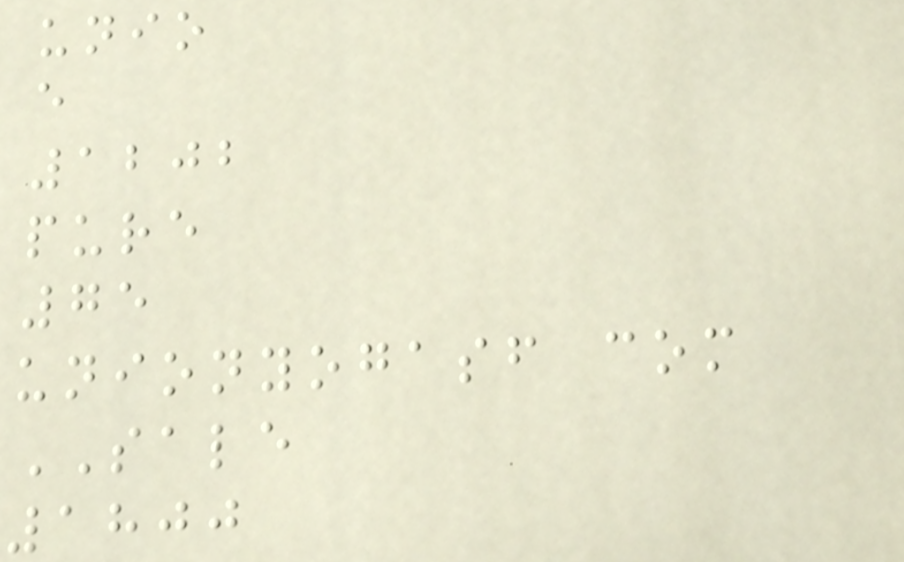unio
e
1202
pure
75
unionyogasf com
SALE
1800
